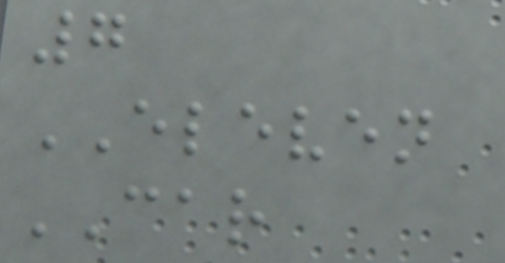7
ELEVEN
CAR
